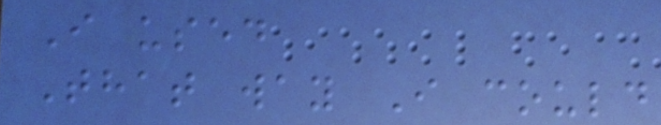I used
That way I could
